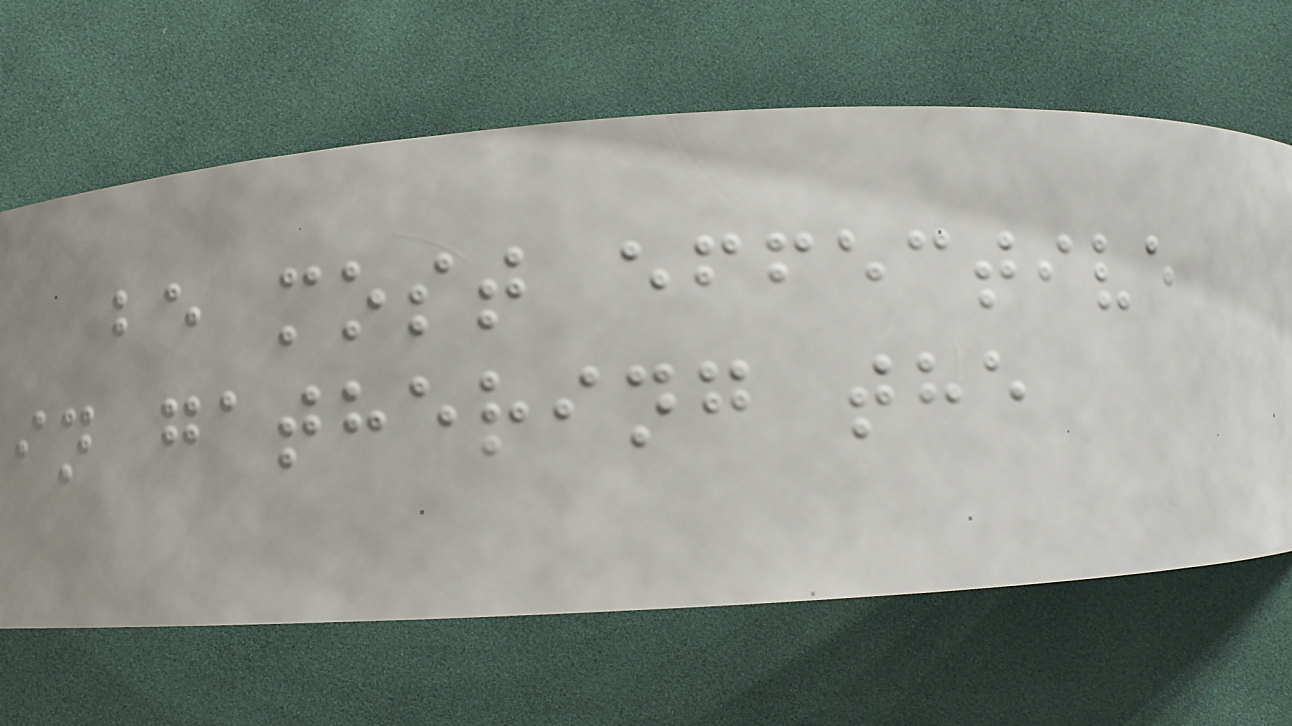be most effective
in gathering the
